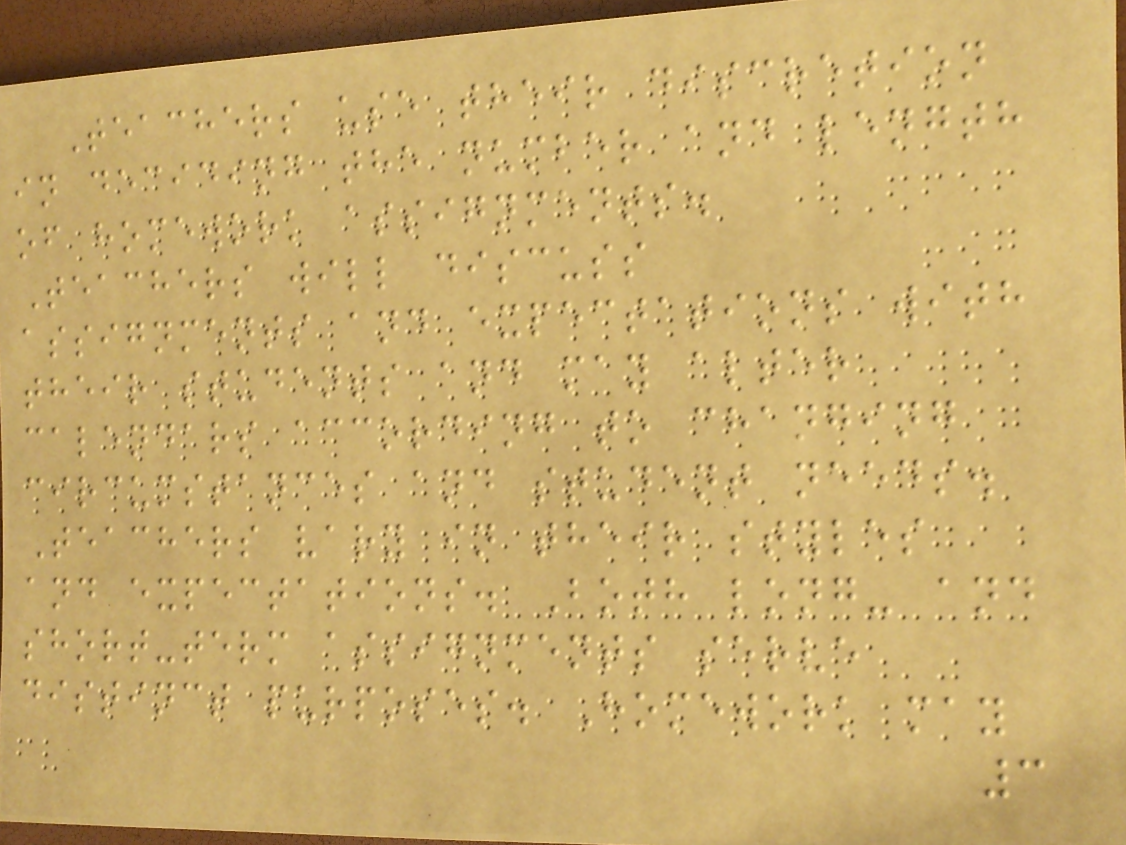Teachers use their discretion
in deciding the number and length
of homework assignments.
Teachers will discuss
assignments and expectations with
their students and may alter
calendars according to changing
circumstances and student needs.
Teachers vary in their styles
and expectations. Both long- and
short-term assignments serve
distinct purposes. Homework may
3
